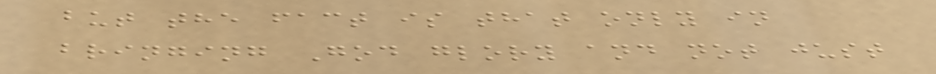but the fact is that only in
bringing God glory and not just
